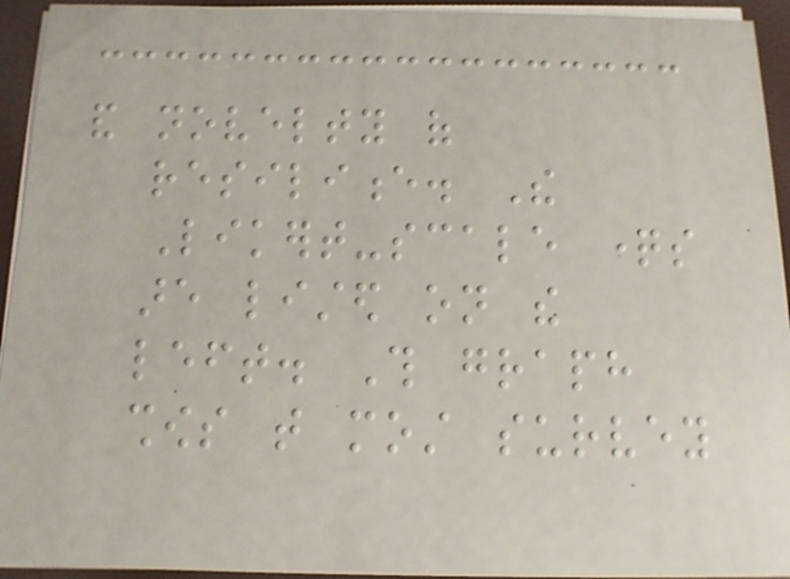and novelty of
resilience. The
Likert-scale questions
are listed on the
left. This graph
shows that most survey
